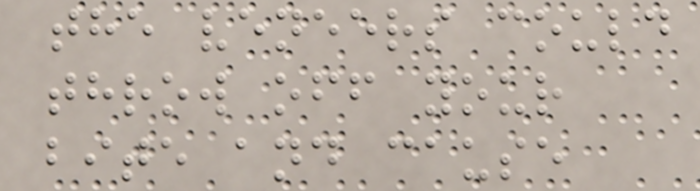the veneers could
throw off your
bite and cause
